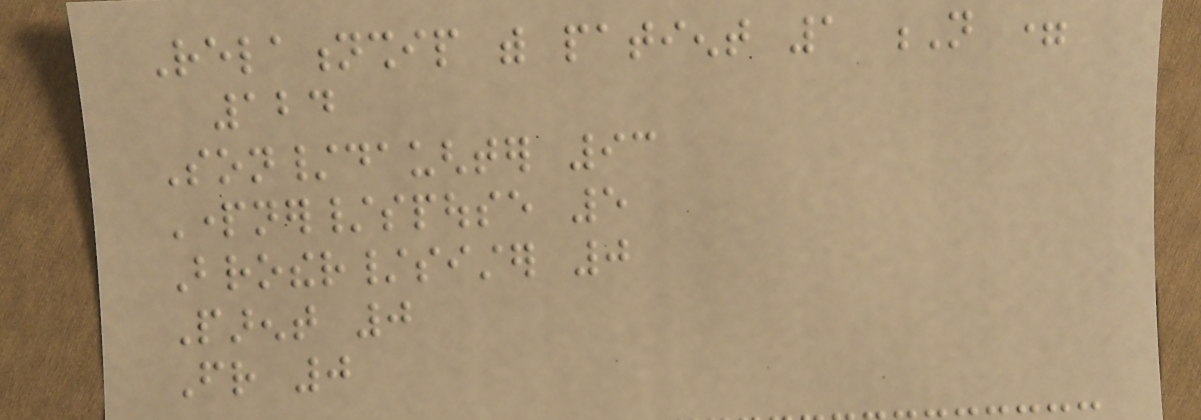Relationship with patient 1 N =
124
Son/daughter 93
Partner/spouse 5
Brother/sister 0
Parent 0
Friend 0
